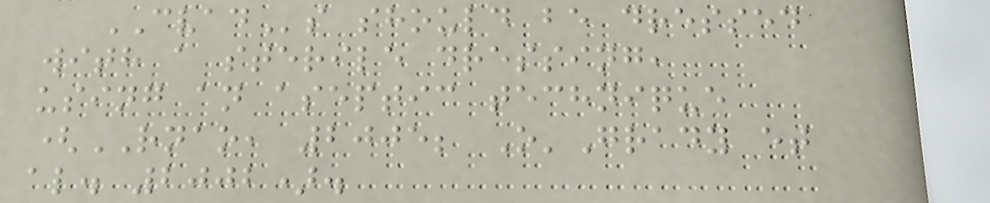CVADs should be dressed
with a sterile dressing,
using an aseptic technique
(RNAO, 2005; O'Grady et
al. 2002).
